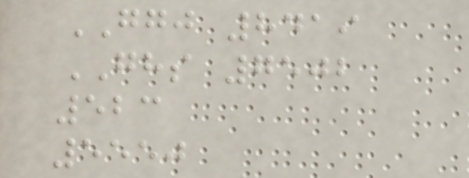GGJ 8419
GHS 7502
523
5550
